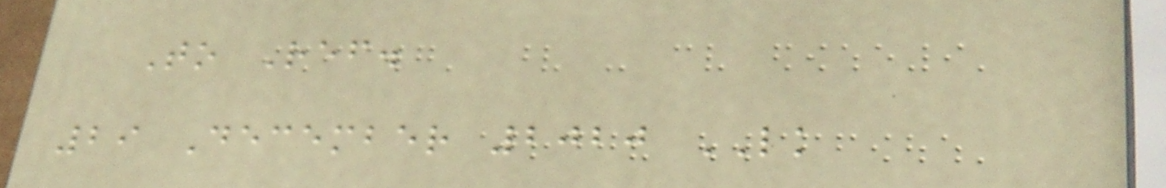To Ref.
29 December 2020 LK
